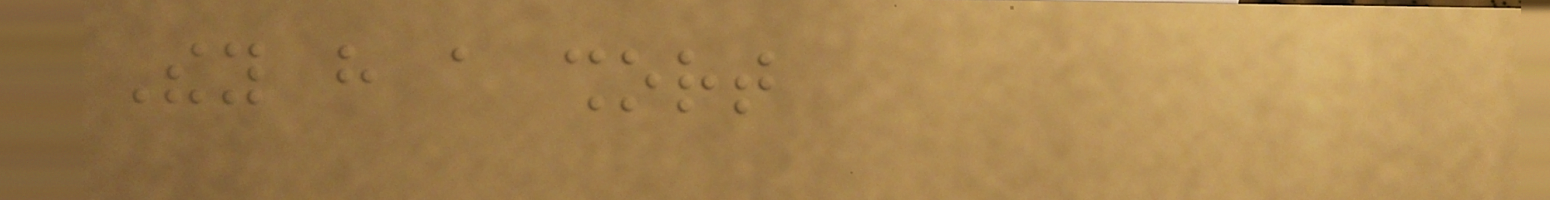They have a short
